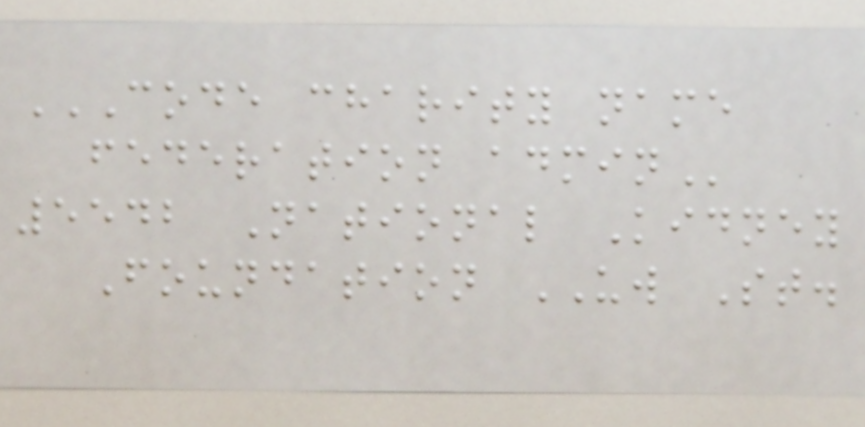CODE CHARITY NAME
FEDERATION ADMIN
5542 National Kidney
Foundation UW St.
